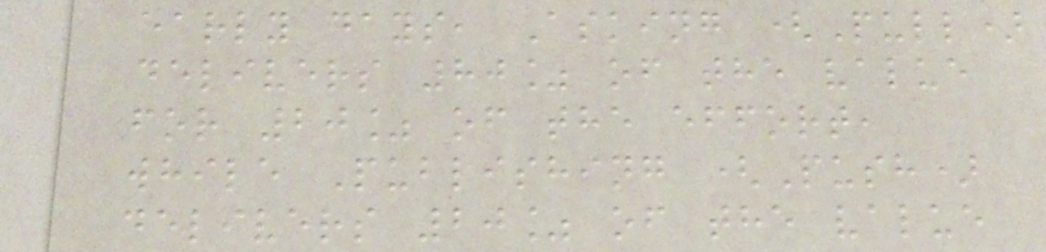early days, Asking (Pull)
delivers 80% of the value
for 20% of the effort,
while Publishing (Push)
delivers 20% of the value
